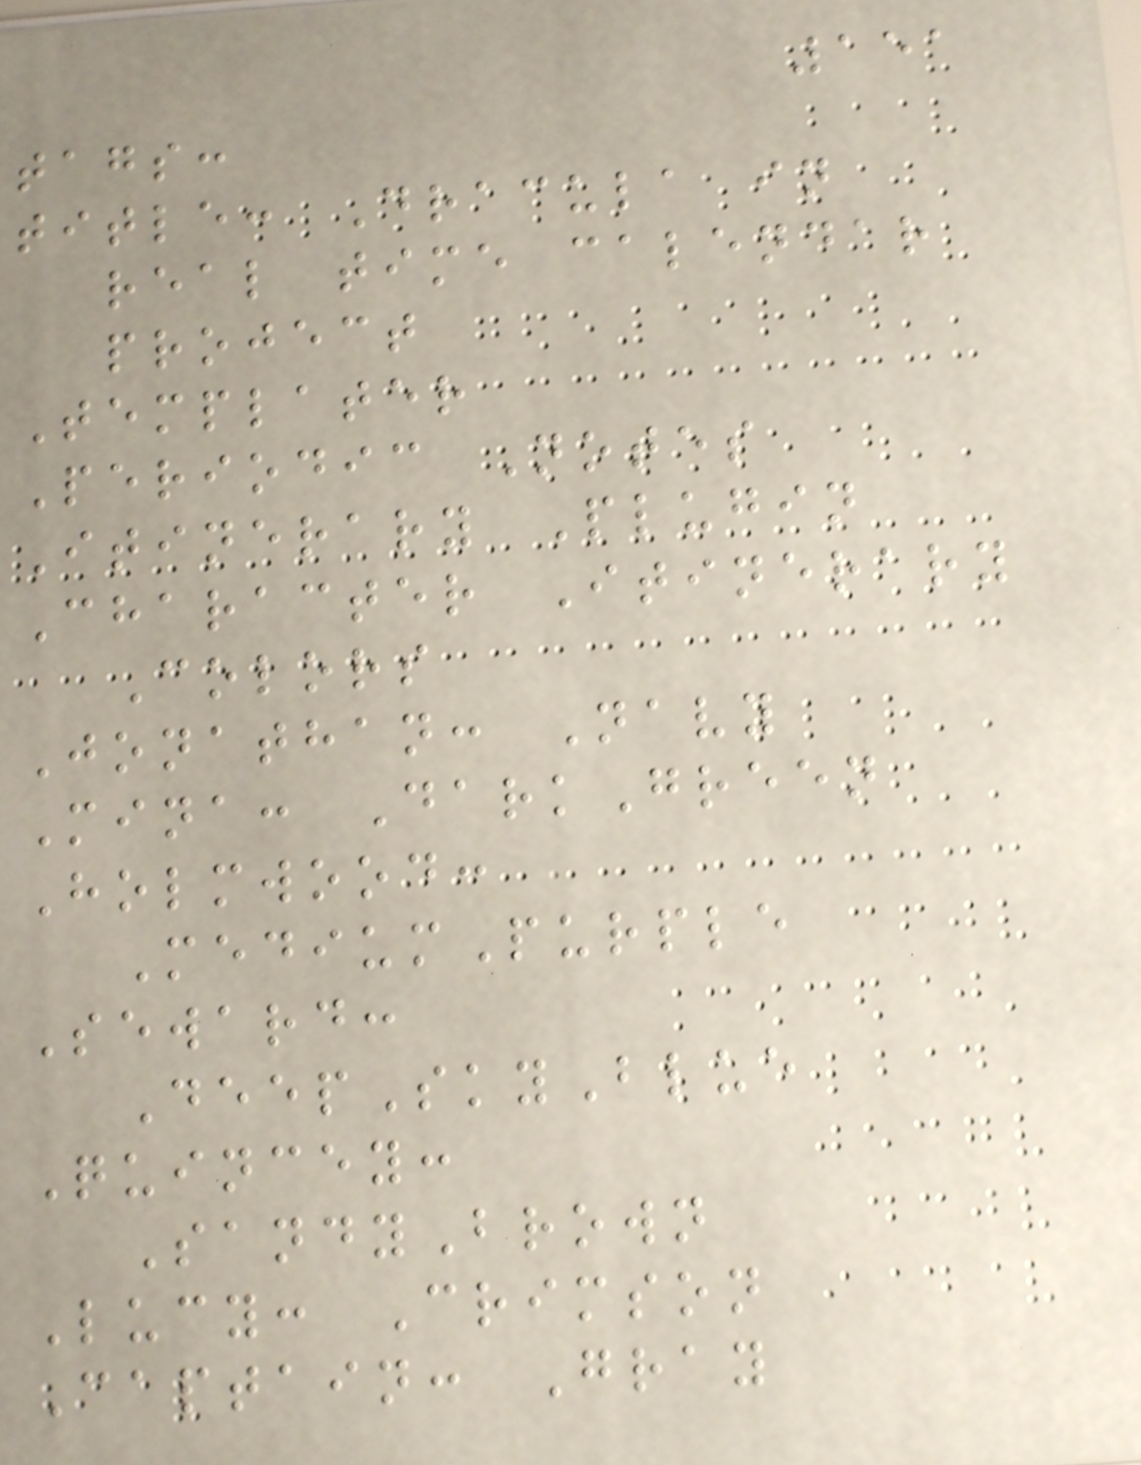151
tags:
title: Dracula in
real time calendar
project
Templater
Periodic Notes
Itinerary Plugin
Character Itinerary
Colors
Jonathan: Navy
Mina: DarkGreen
Holmwood:
MediumPurple
Seward:
DeepSkyBlue
Quincey:
SandyBrown
Lucy: Crimson
Captain: Gray
